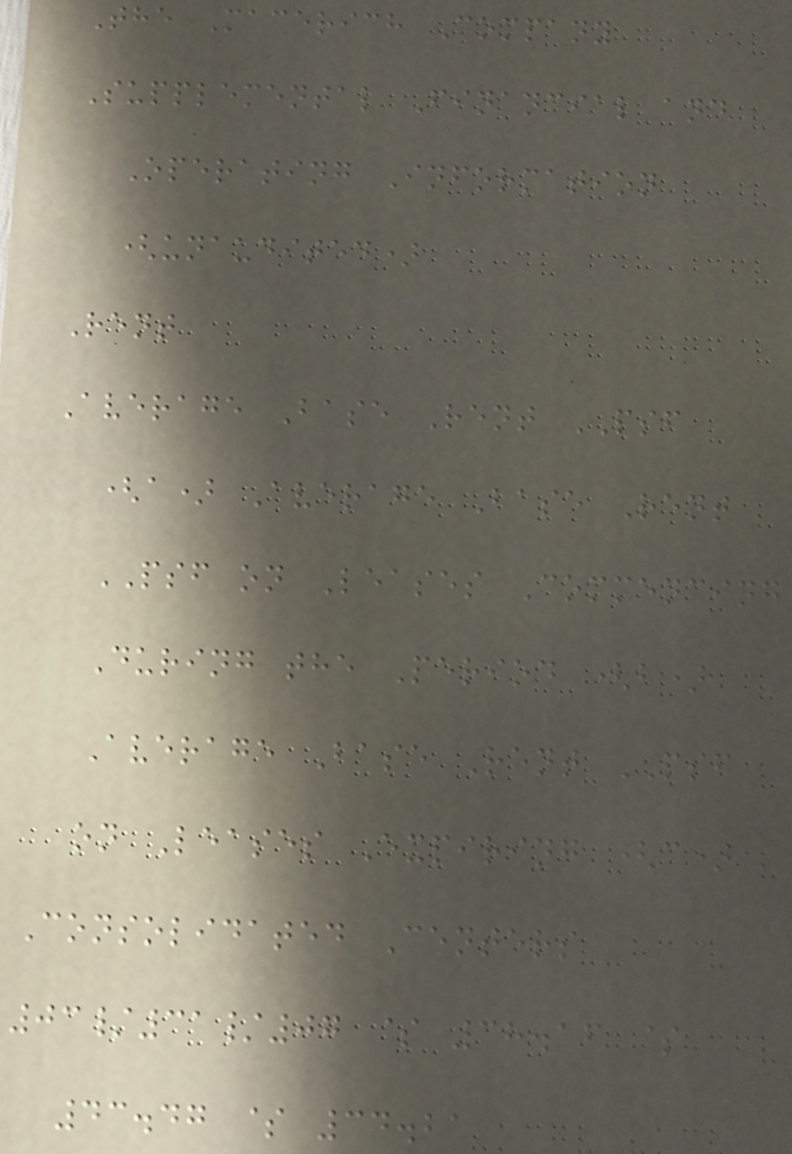The Macerich Company
Supplemental Financial and
Operating Information
(unaudited)
Rent
Average Base Rent PSF
(a) Average Base Rent
PSF on Leases Commencing
During the Period (b)
Average Base Rent PSF
on Leases Expiring (c)
Consolidated Centers
03/31/07 $ 38.16 $
43.47 $ 34.21
